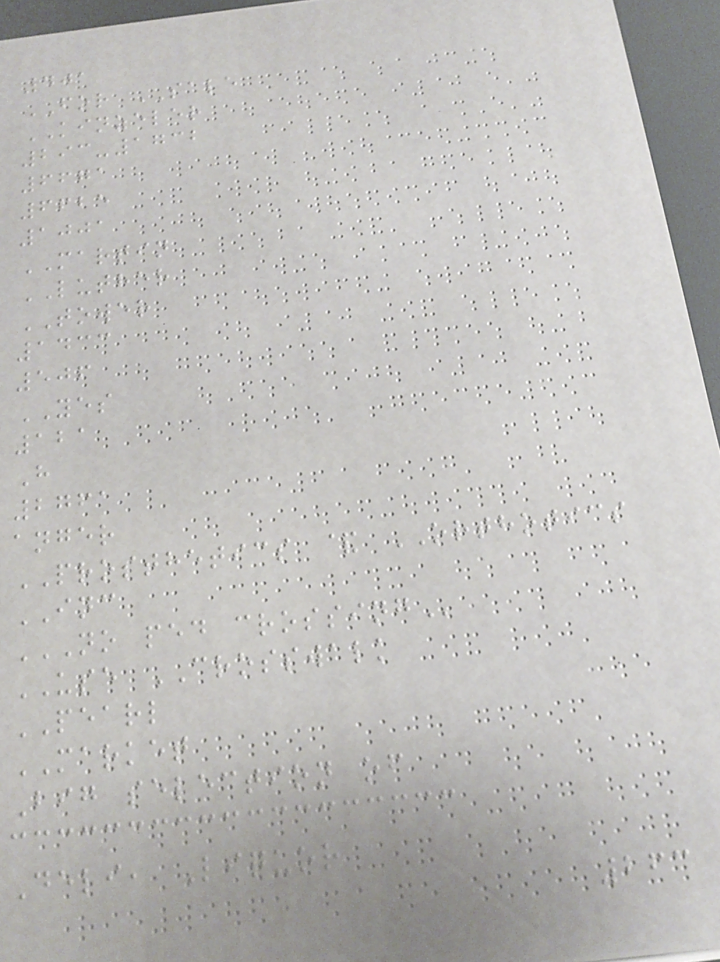401
FOR SALE
KINZELER
293-1732
6671
6625
1001
MARTIN
LUTHER
TOWER
1433
506
YES
121
H
2761
anger
PROSTHETICS & ORTHOTICS
INC
NO PED CROSSING
USE CROSSWALK
PEARL
MARKET
Big selection of
Deli, Liquor
263
